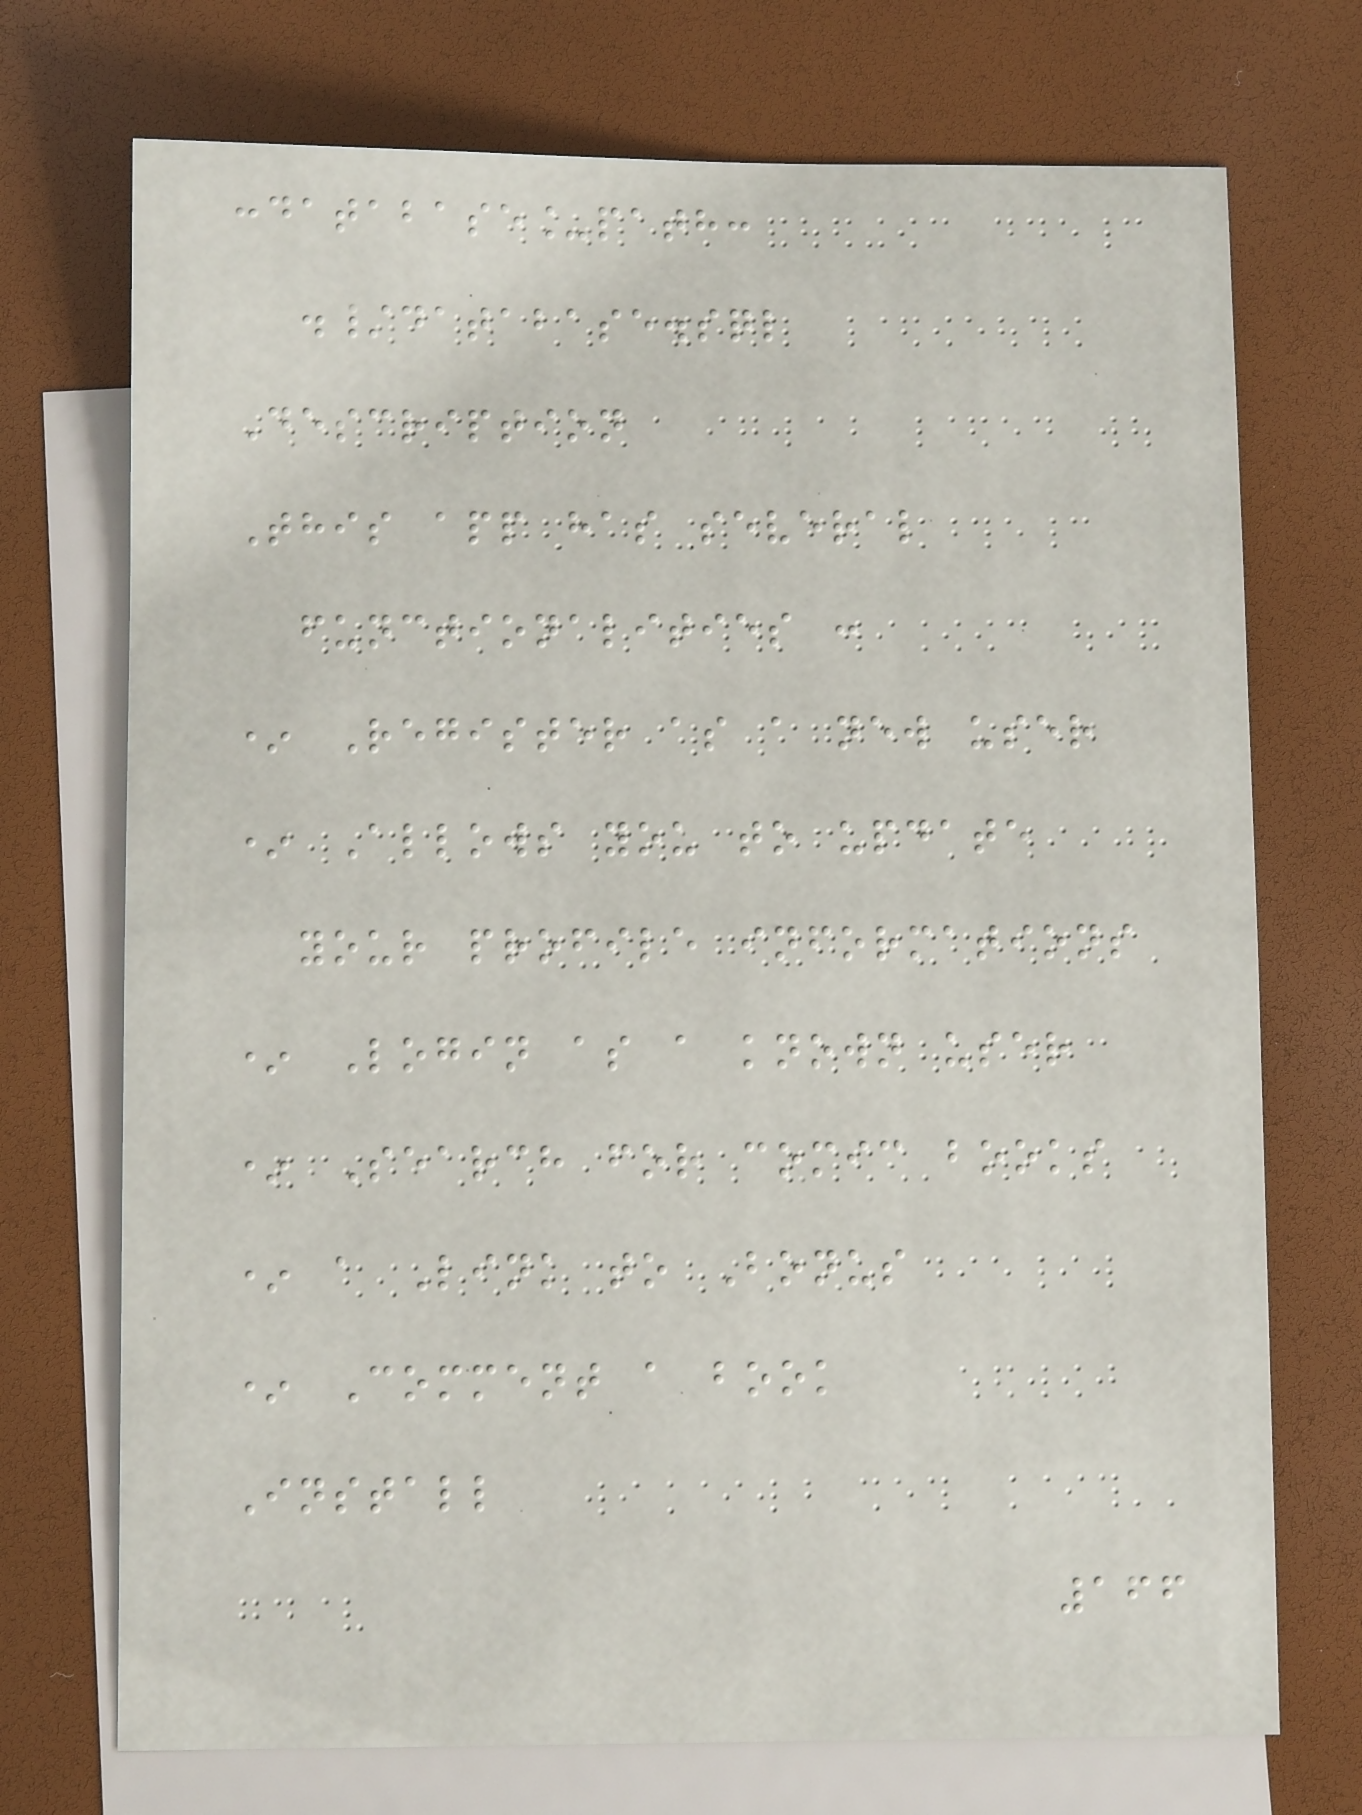:database_path:
./database.sql
Description
This app has several
functionalities :
* Register as a new user
* Allows you to update
your profile informations
* Login as a known user
* Search for comic books
* a Link to Bonus
* Comment a book
Install
166
